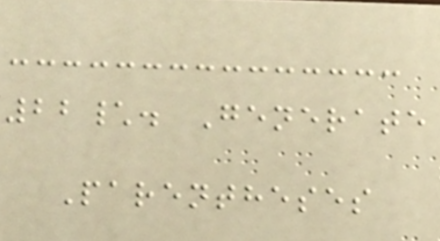22\. Generate
Parentheses
